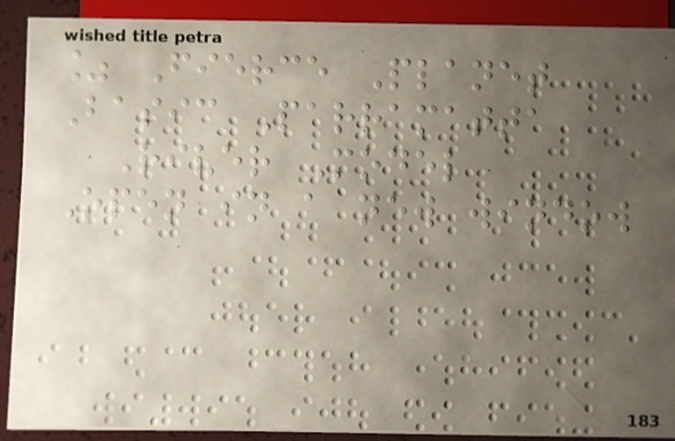% Fierce Planet
Basic Parramatta
River Model
Open in a new window
